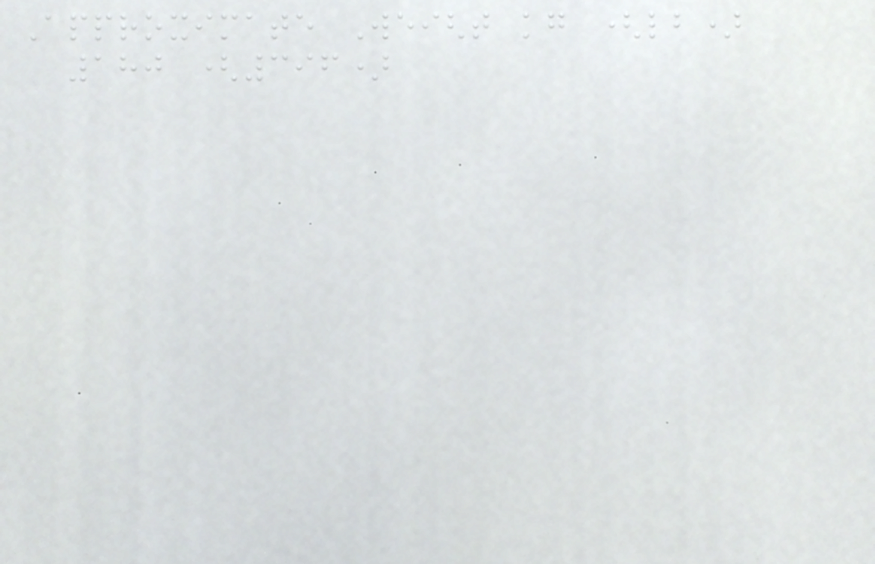Approximate Weight kg (lb)
180 (396)
